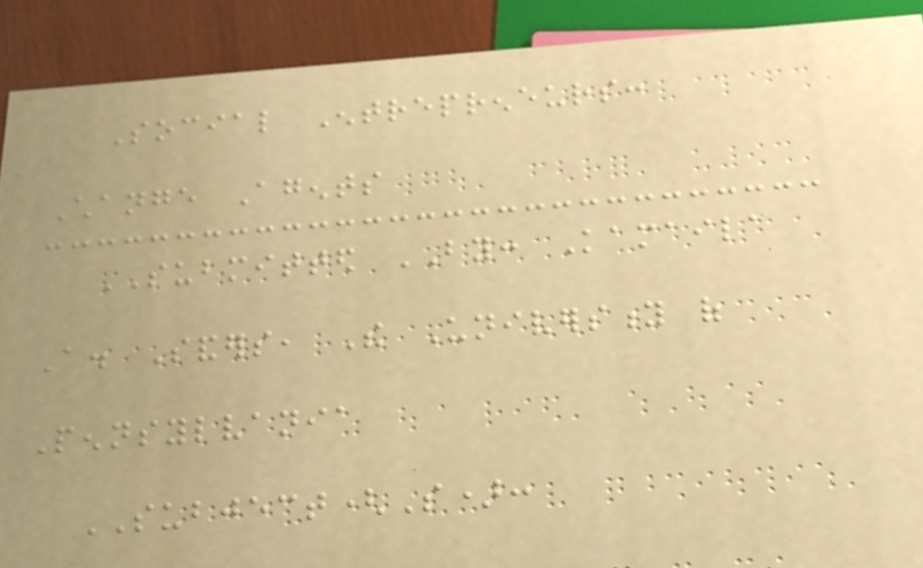Social Entrepreneurs:
Change Agents
SUBMITTED BY: Kamaila
A. Sanders, The University of
Pennsylvania
SUBJECT(S):
